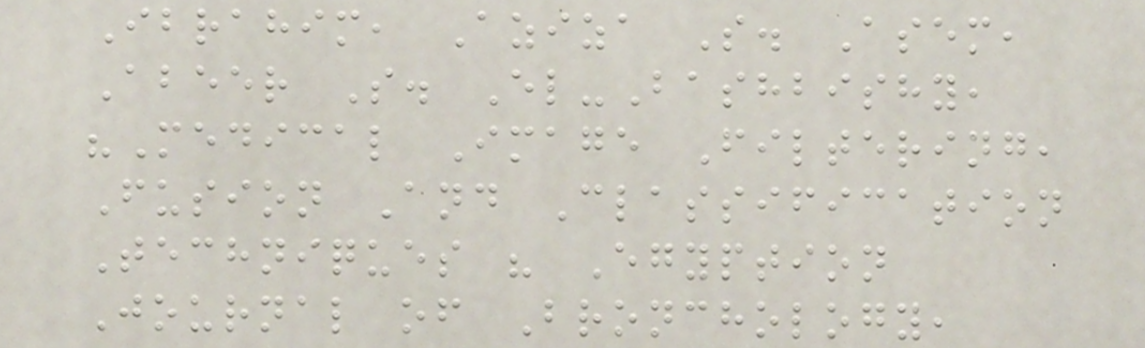Ibrahim, Aziza S. Asem,
Abeer S. El-Bashbishy,
"Medical Image Filtering,
Fusion And Classification
Techniques " Egyption
Journal of Bronchology,
